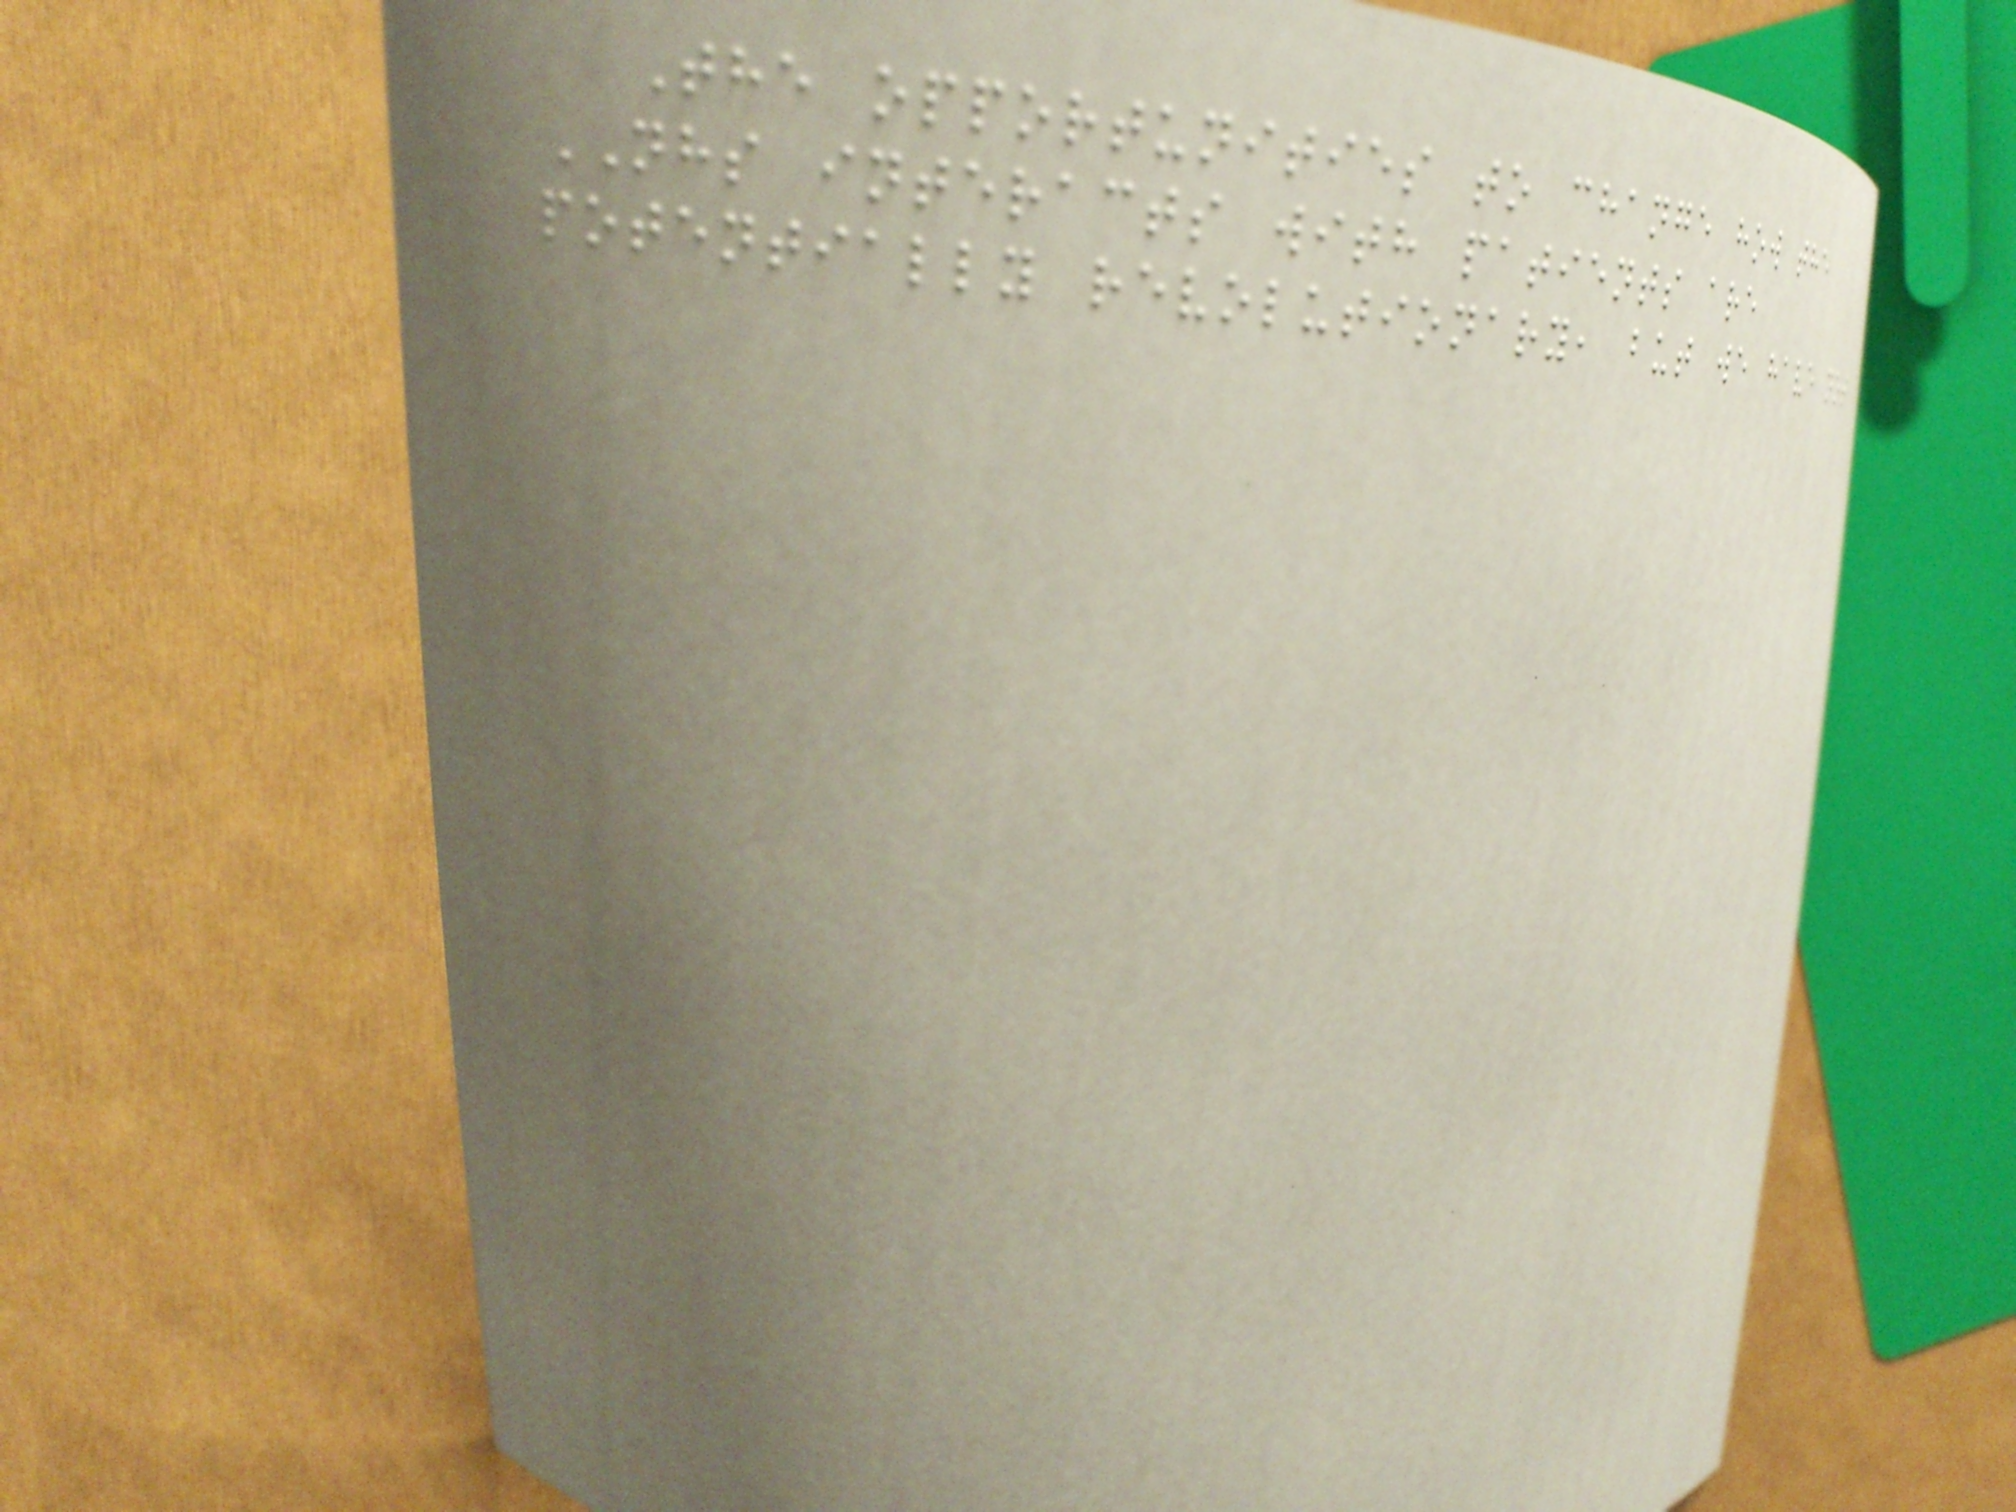The opportunities to change how the
NHS interacts with patients are
potentially revolutionary, but we have not
